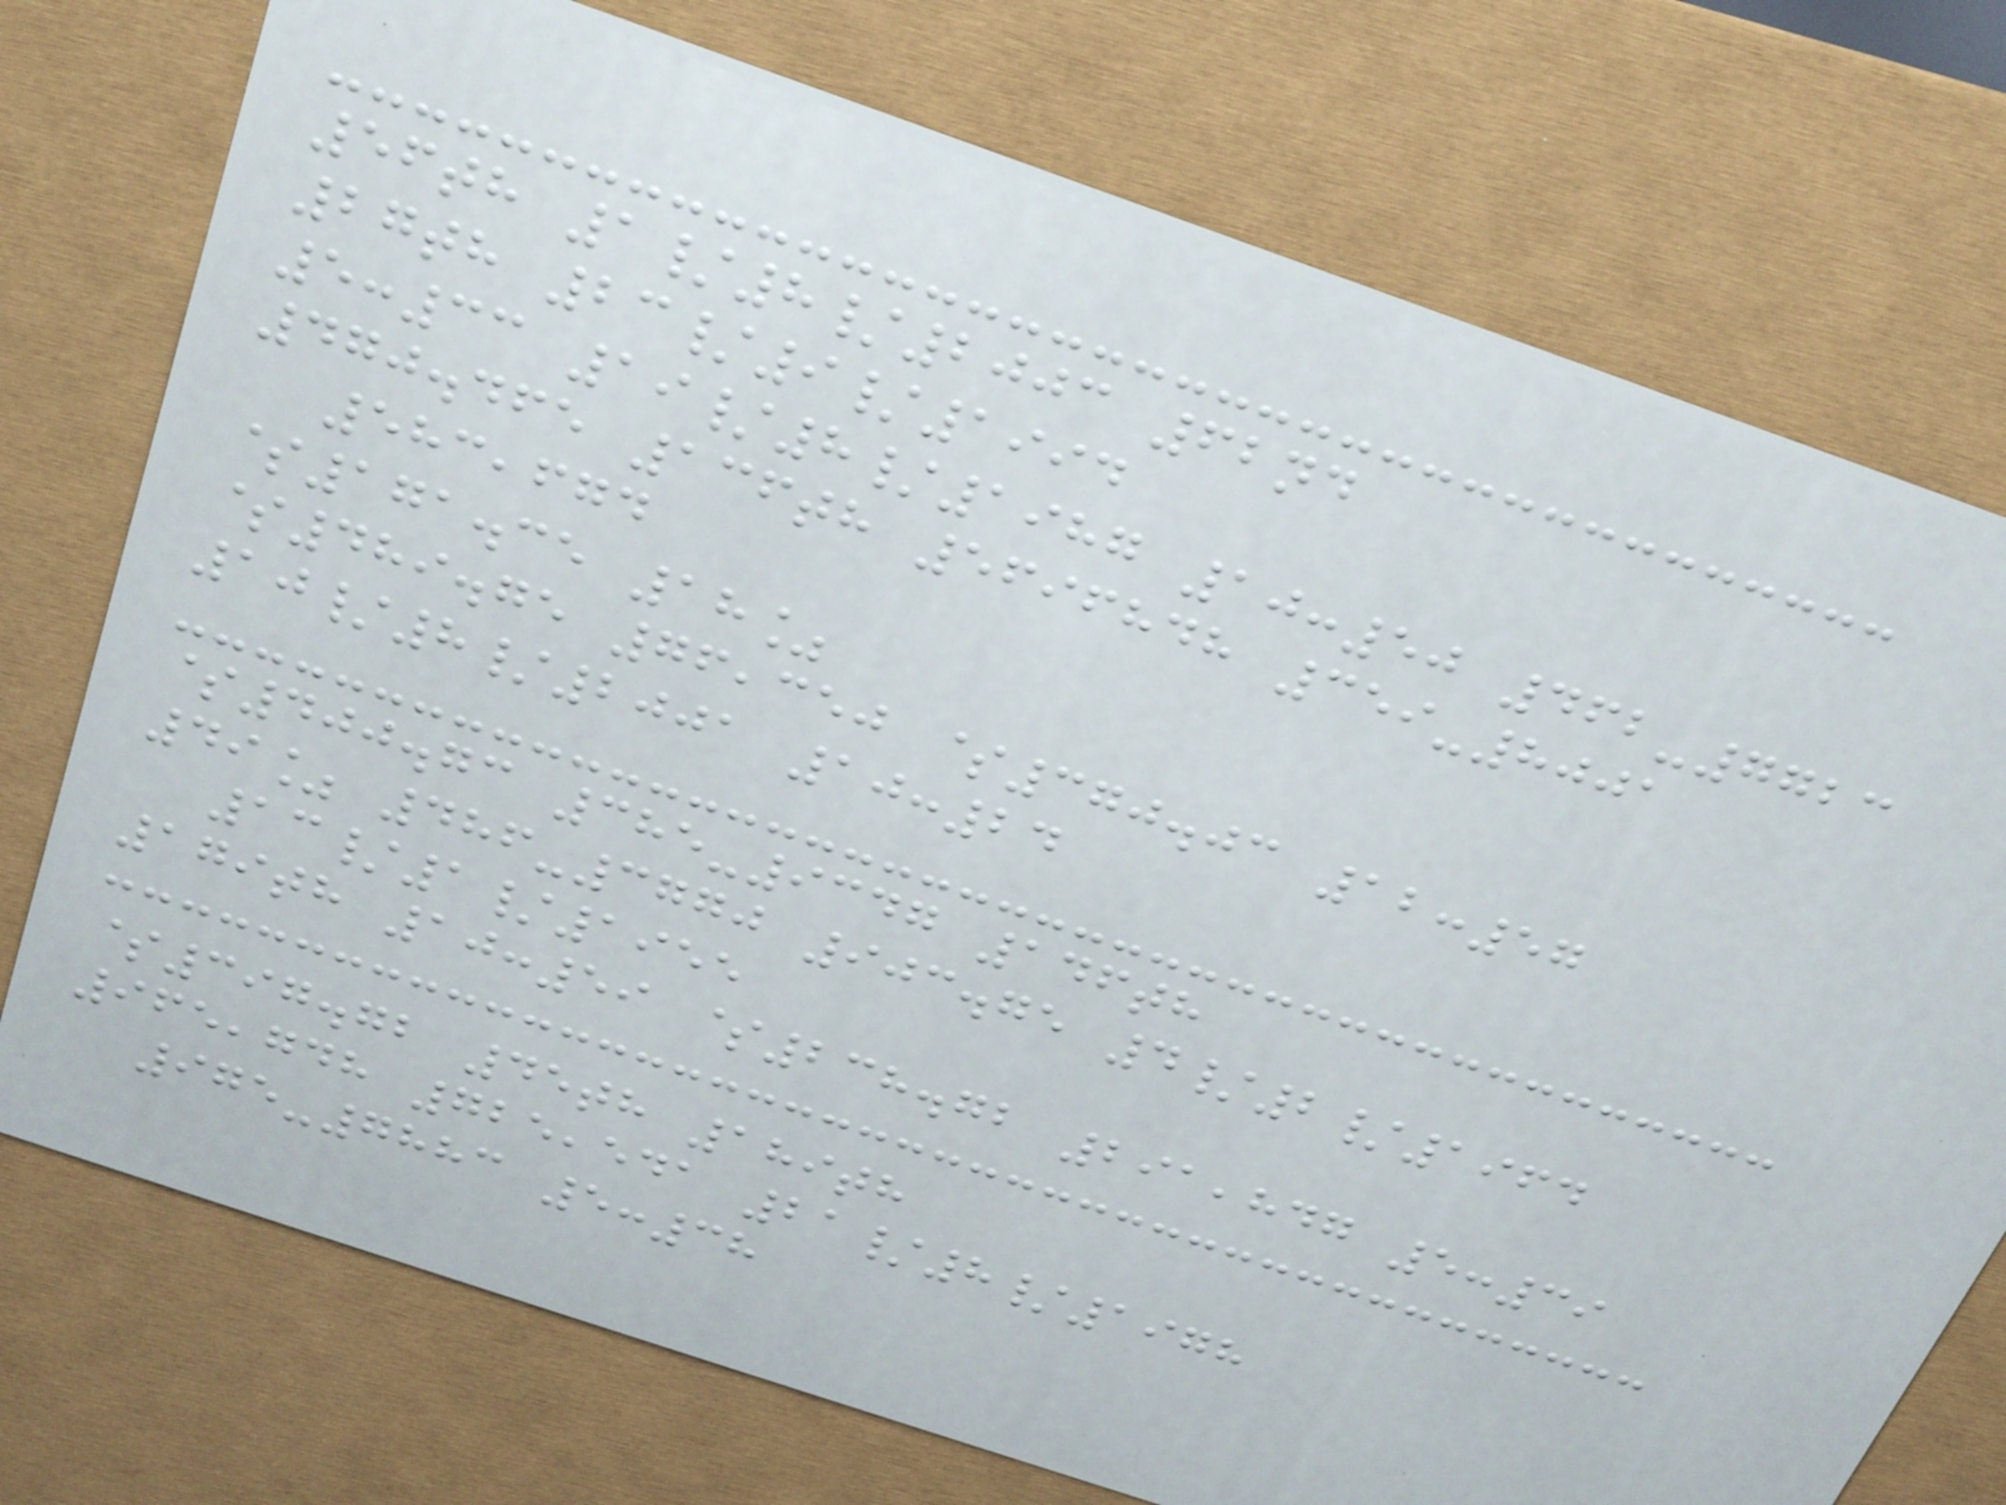56th 1/8/2003 62nd
27th 23/9/1994
5:33 19/8/1987 10:50 462-7723
470.465 136th 5696848 359-8001
583,674
$171.35 18%
$489.75 76,350 $370.03 12:57
10/8/2001 10:24
$400.73 385-9347 146th
49% 486-3770 903.75 4/2/1964
13/1/1955
179th 10:59 $238.72 291,847 5:39
$397.72 45th 189th
965,748 725,541 21/8/1978
975-7883 5:38
